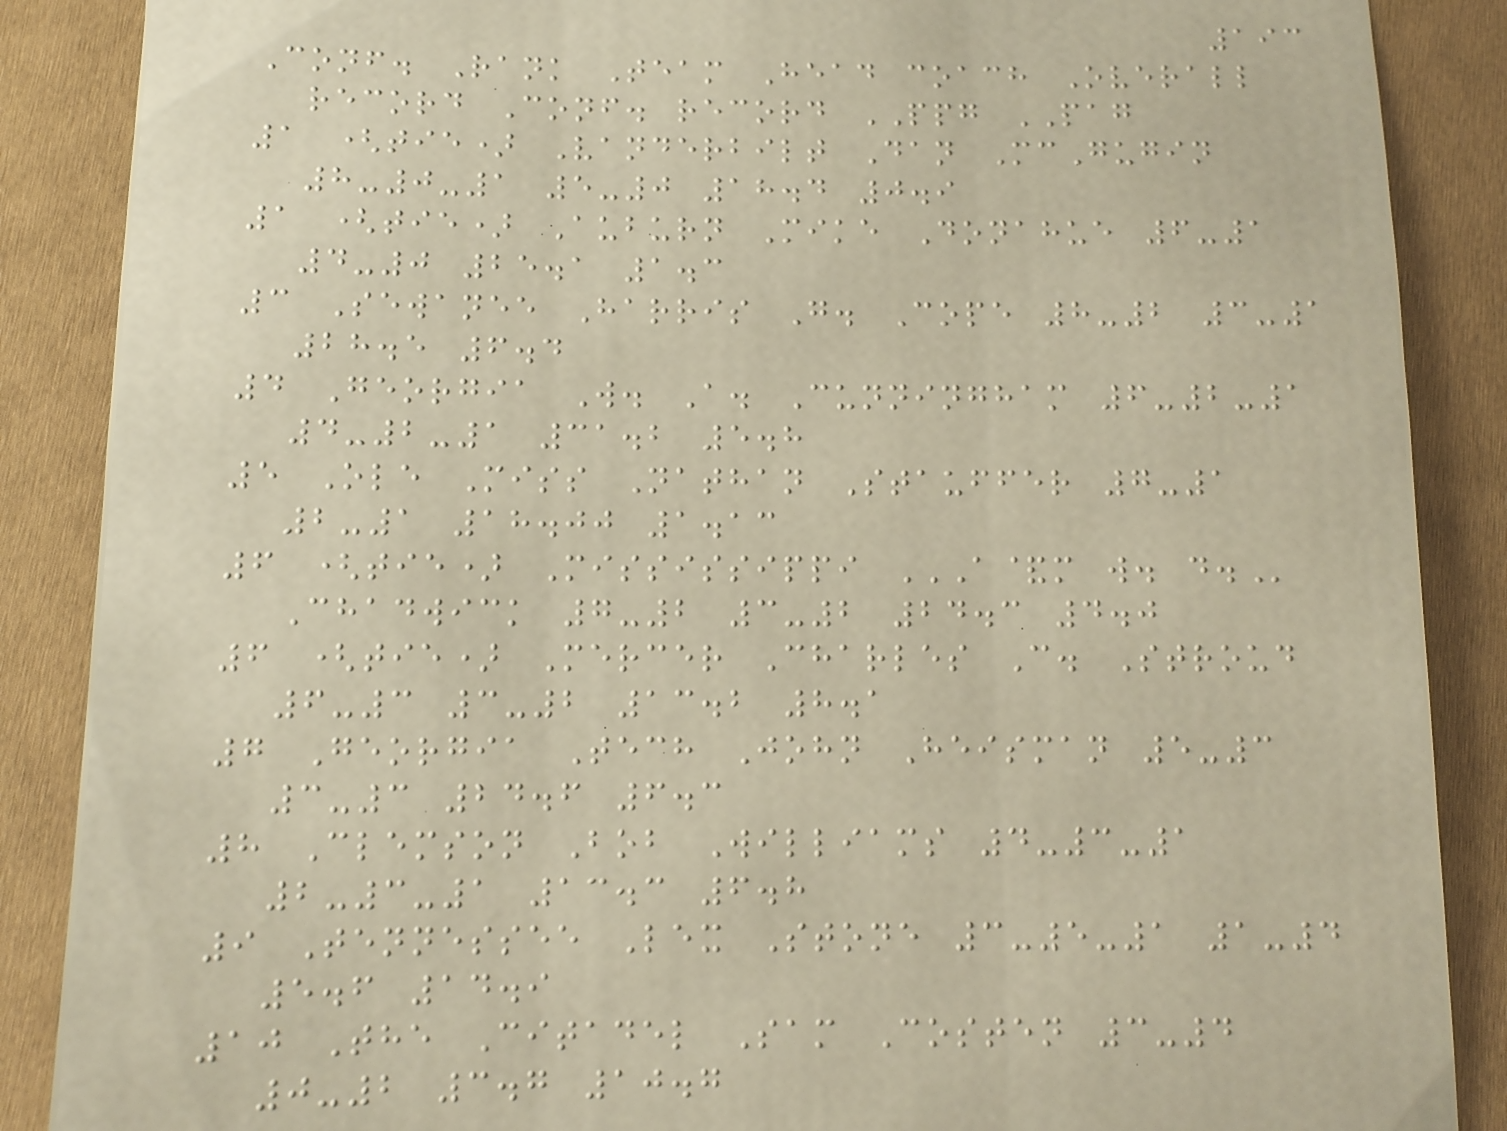193
Conf. Rank Team Head coach Overall
record Conf. record PPG PAG
1 (tie) Vanderbilt Dan McGugin
8-0-1 5-0 18.4 0.9
1 (tie) Auburn Mike Donahue 6-1
4-0 25.1 1.3
3 Sewanee Harris G. Cope 8-2 3-1
28.5 6.4
4 Georgia W. A. Cunningham 6-2-1
4-2-1 31.2 5.8
5 Ole Miss Nathan Stauffer 7-1
2-1 18.00 1.13
6 (tie) Mississippi A&M W. D.
Chadwick 7-2 3-2 24.3 4.0
6 (tie) Mercer Charles C. Stroud
6-3 3-2 13.2 8.1
7 Georgia Tech John Heisman 5-3
3-3 24.6 6.3
8 Clemson Bob Williams 4-3-1
2-3-1 13.3 6.8
9 Tennessee Lex Stone 3-5-1 1-4
5.6 14.9
10 The Citadel Sam Costen 3-4
0-2 3.7 10.7
